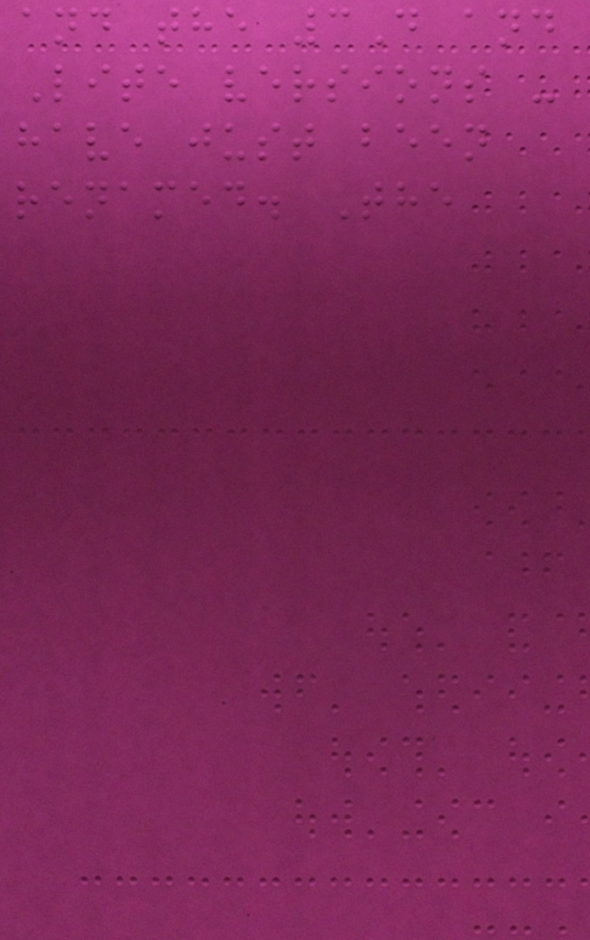and the 3D and
Lite versions -
have just been
renamed. The
